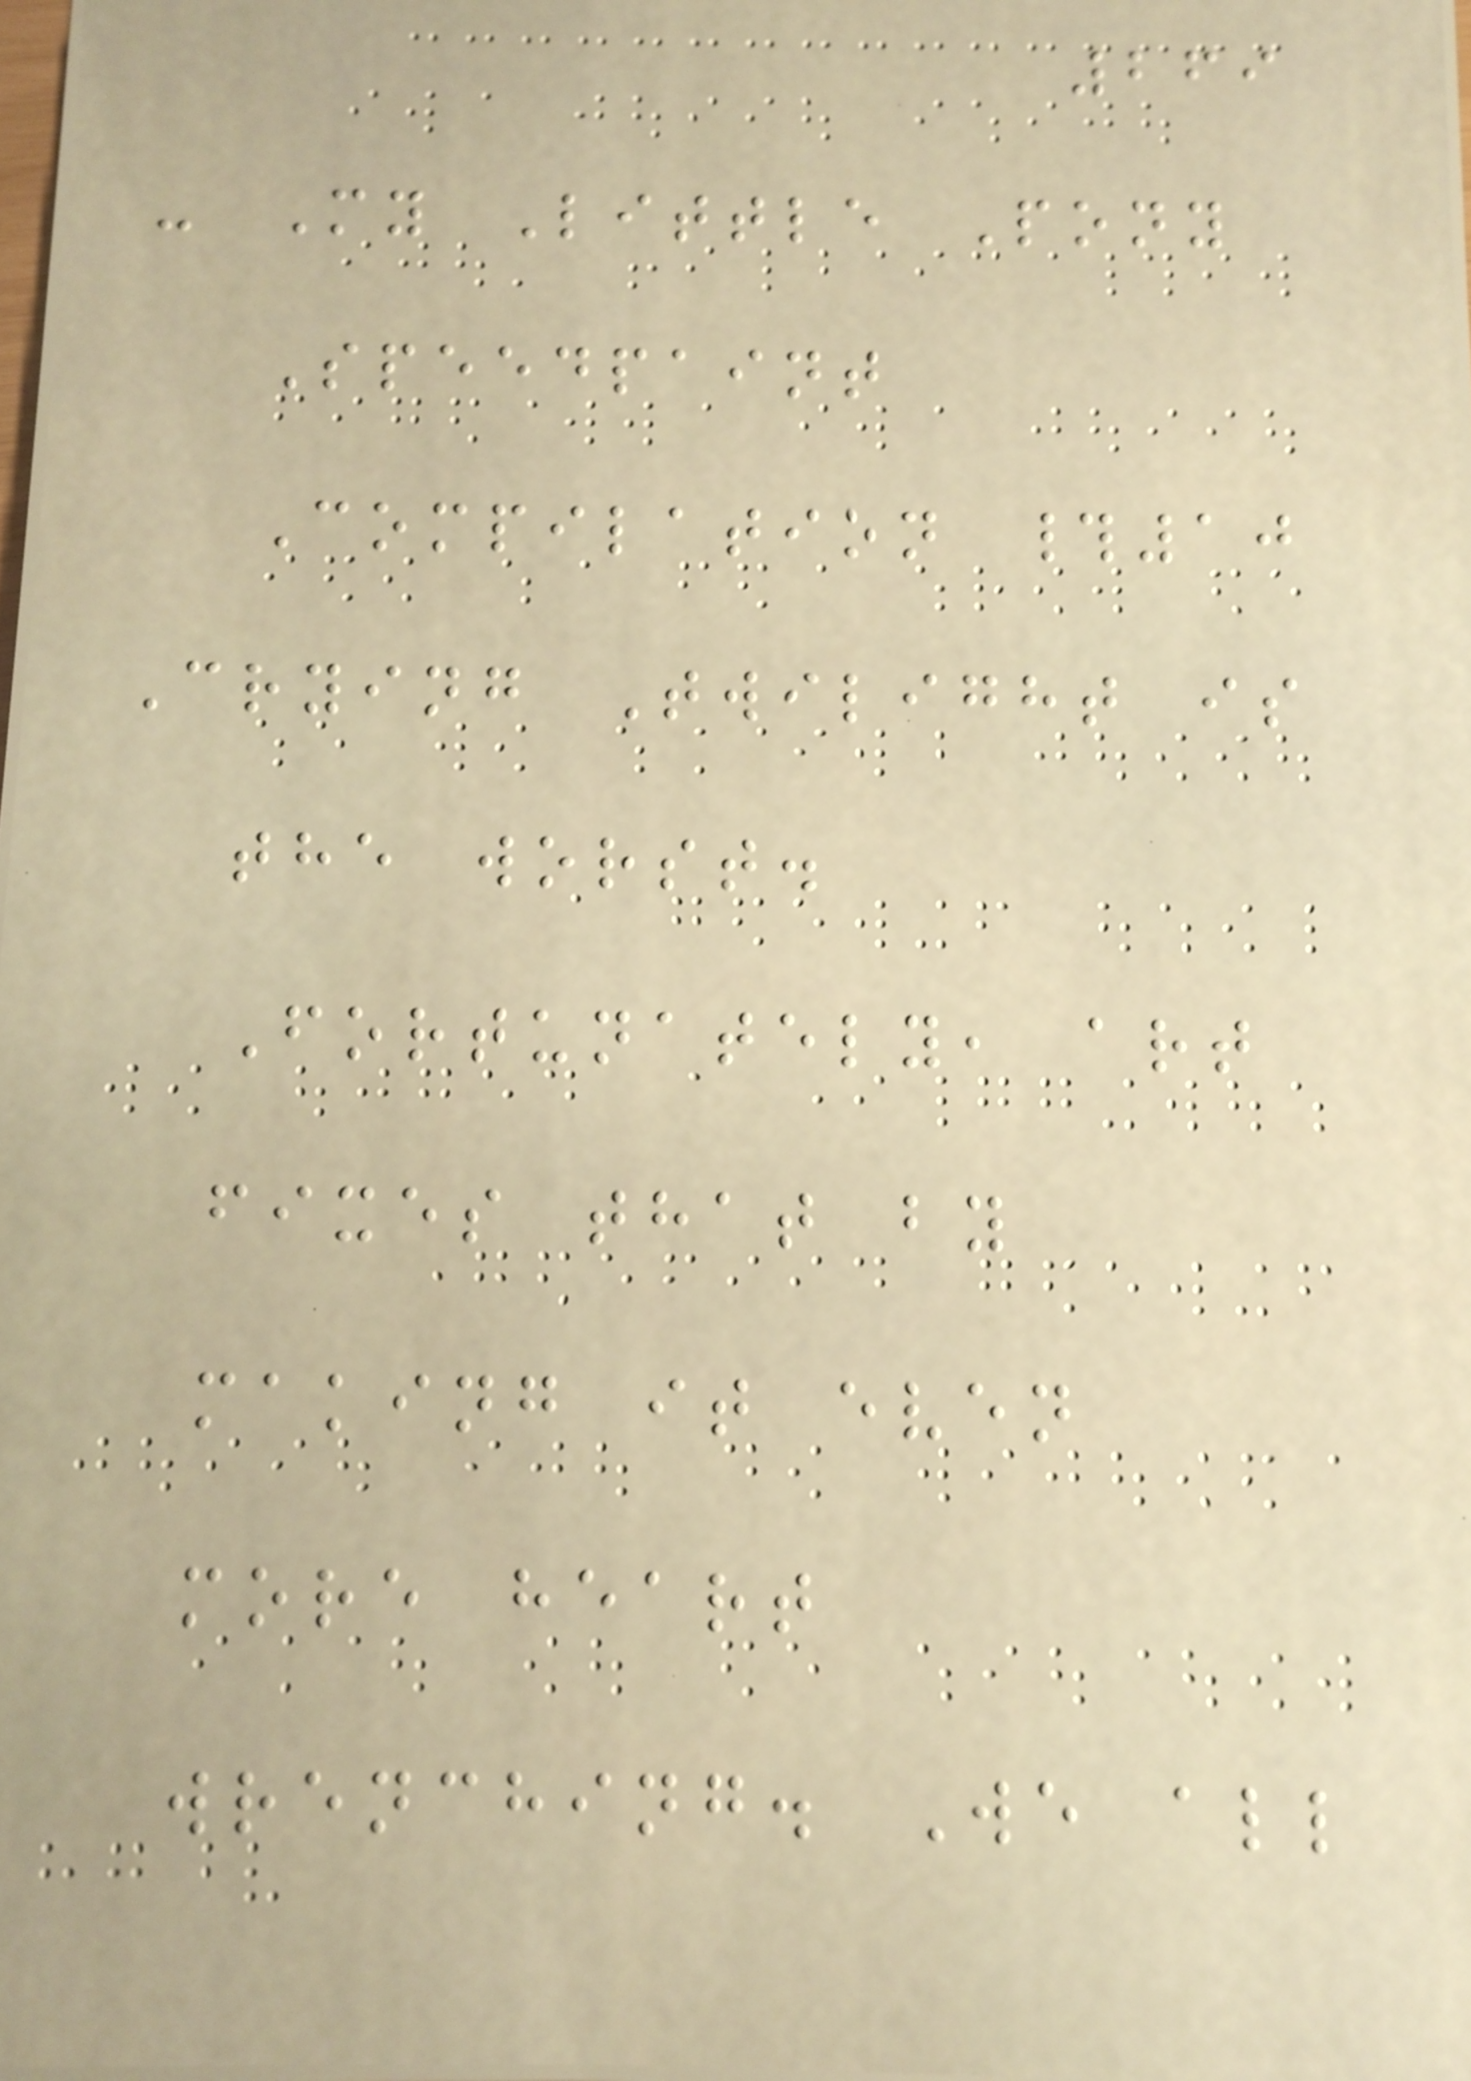269
- My Little Pony
Speedpaint
Compilation #10
Crying Twilight is
the worst.
Fortunately, art
fixes that by
making it even
more heart
wrenching. We all
